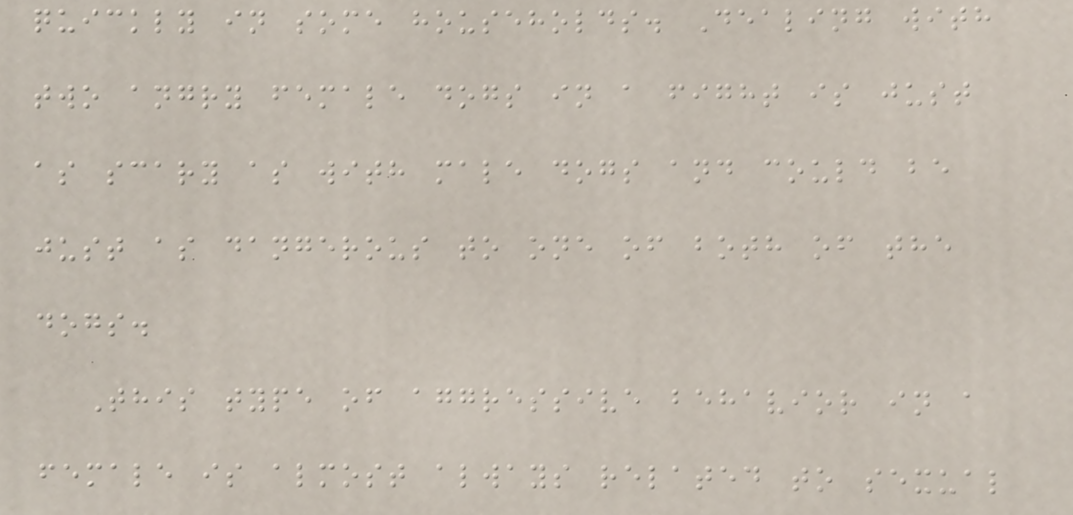quickly in some households. Dealing with
two angry female dogs in a fight is just
as scary as with male dogs and could be
just as dangerous to one of both of the
dogs.
This type of aggressive behavior in a
female is almost always related to sexual
